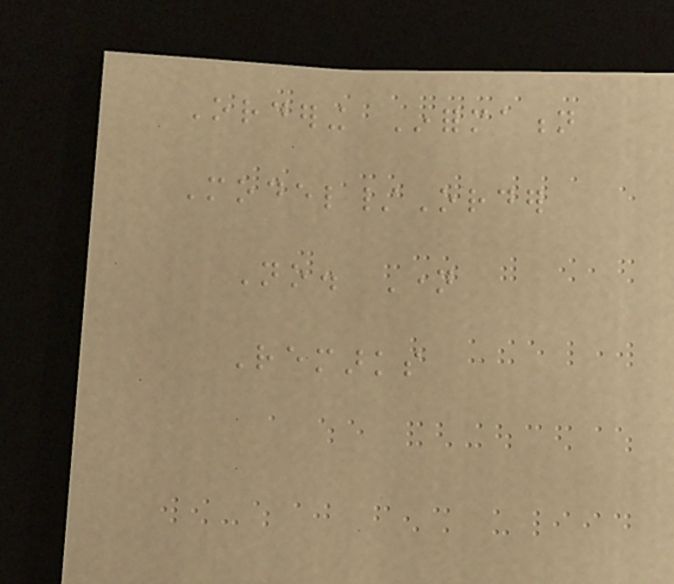Ordering Information
Model/Order
No. Name
Remarks
